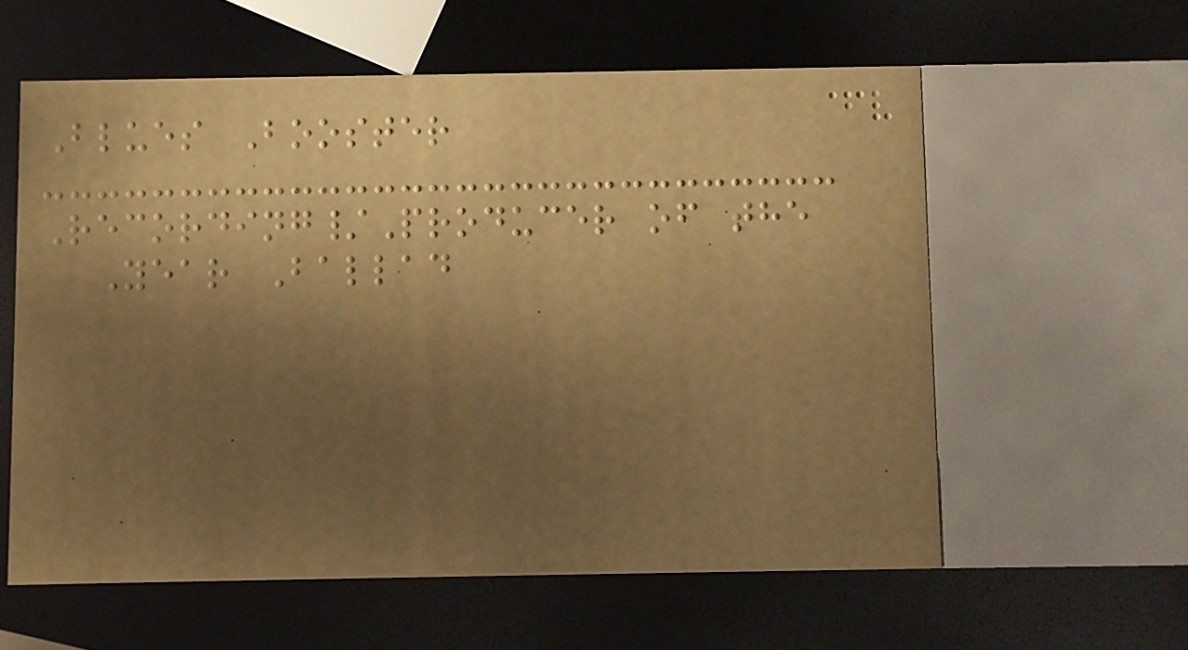Blues Booster
Recording/Producer of the
Year Ballad
